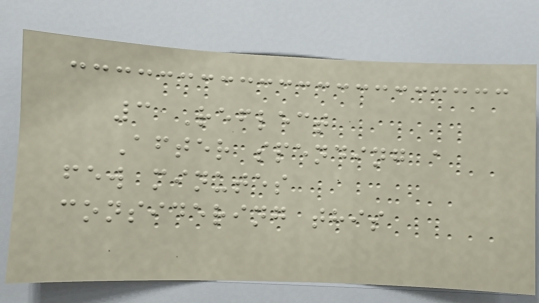3 Reflect
After spending a
few minutes
considering this
